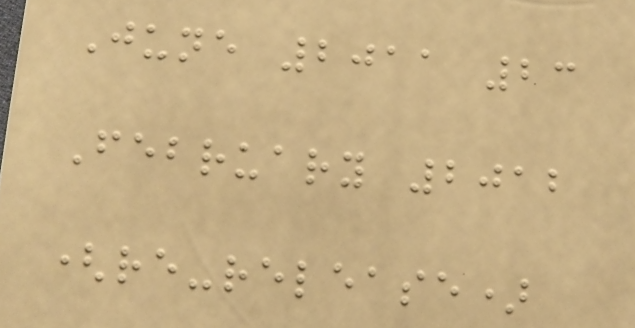June 2011 23
February 2012
(re-release)
